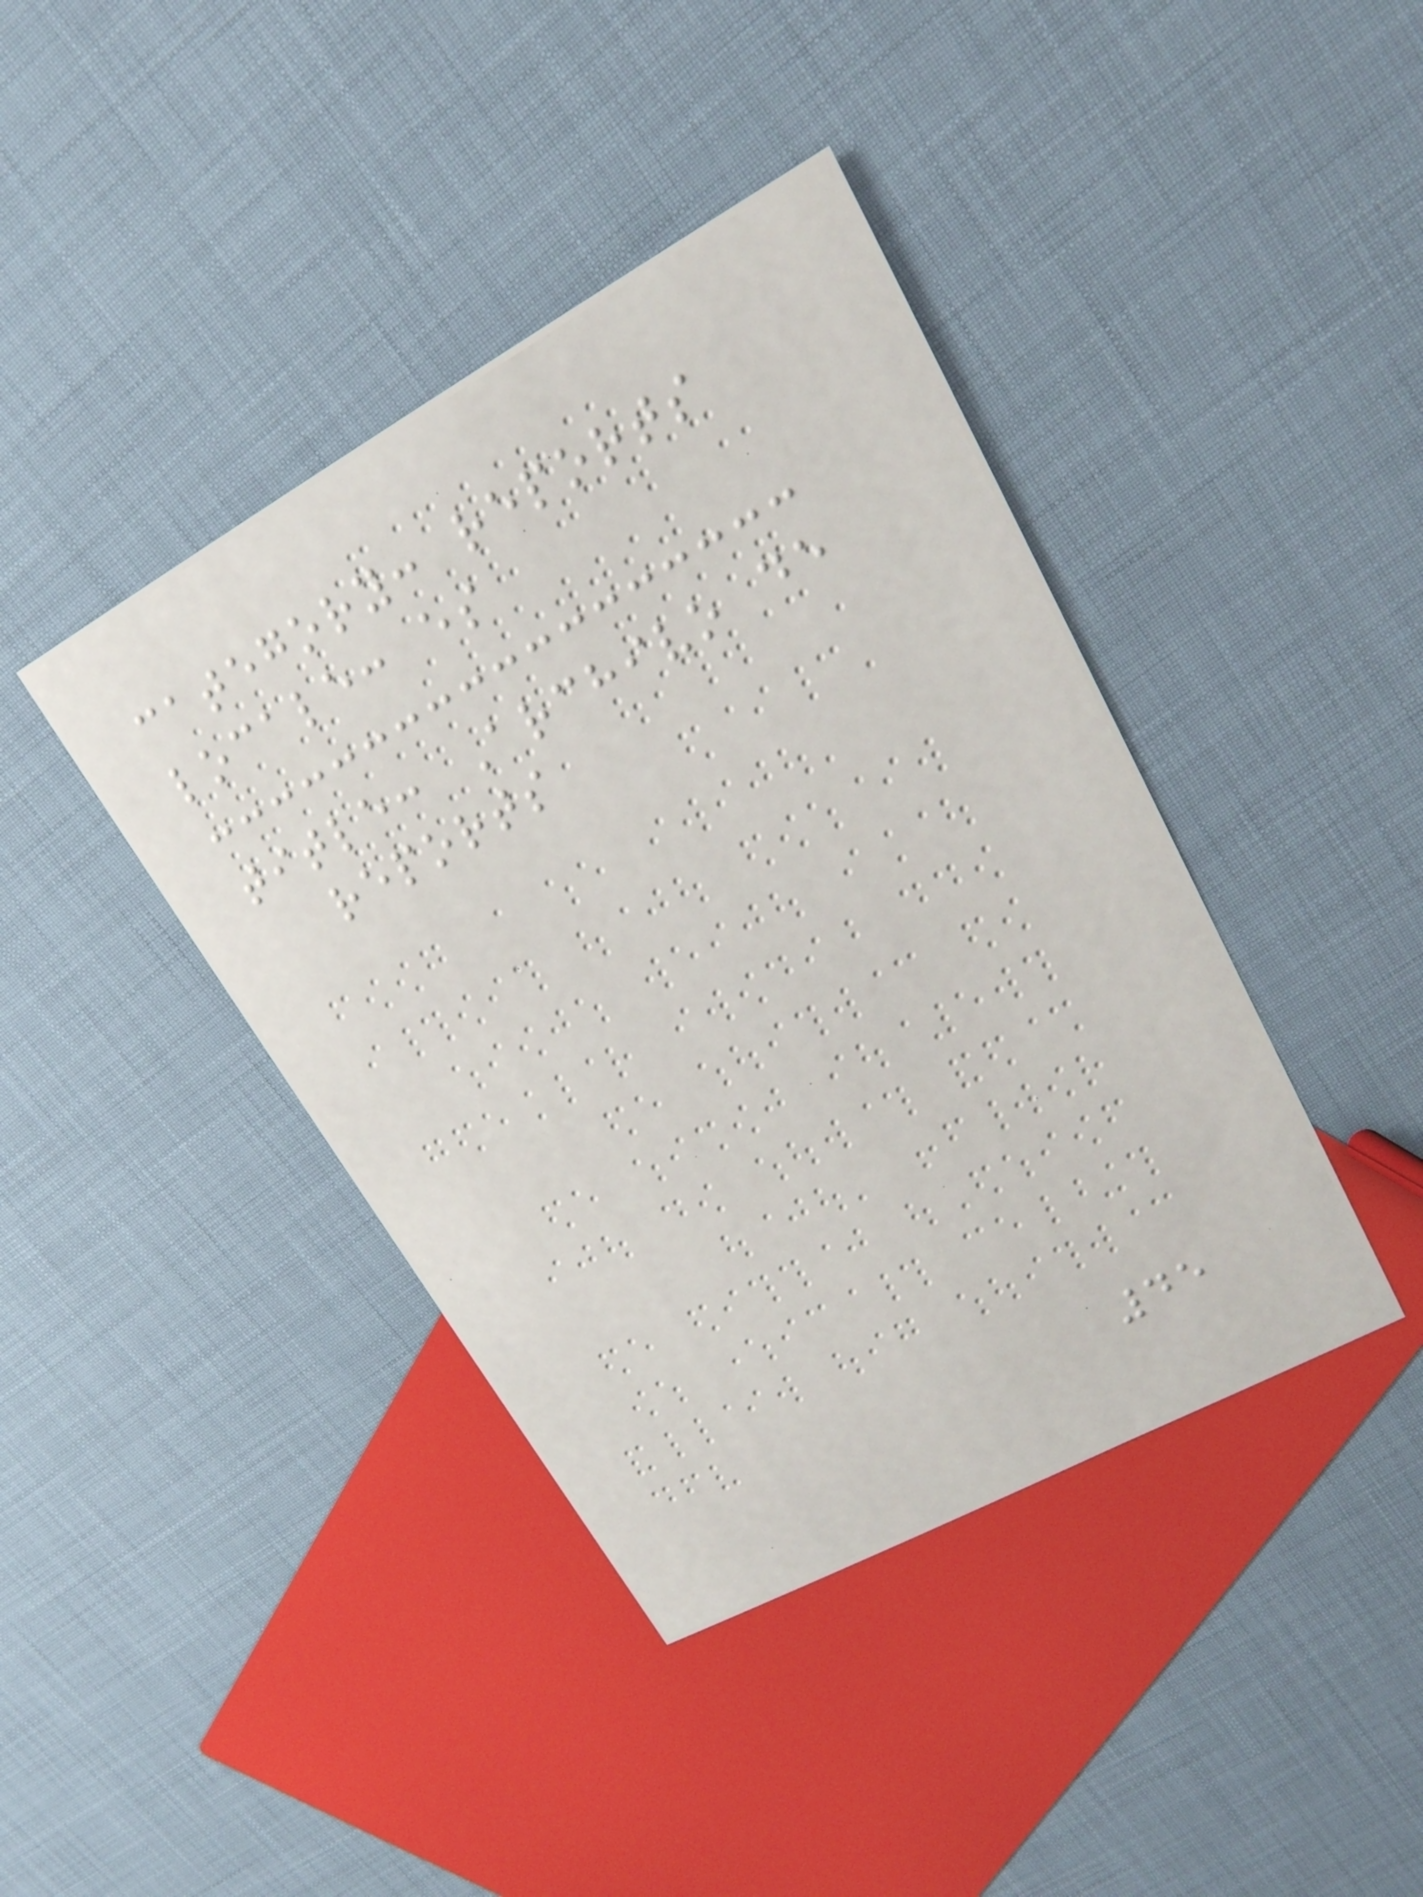category: reports
locale: es
title: Archivo de
reports
45
